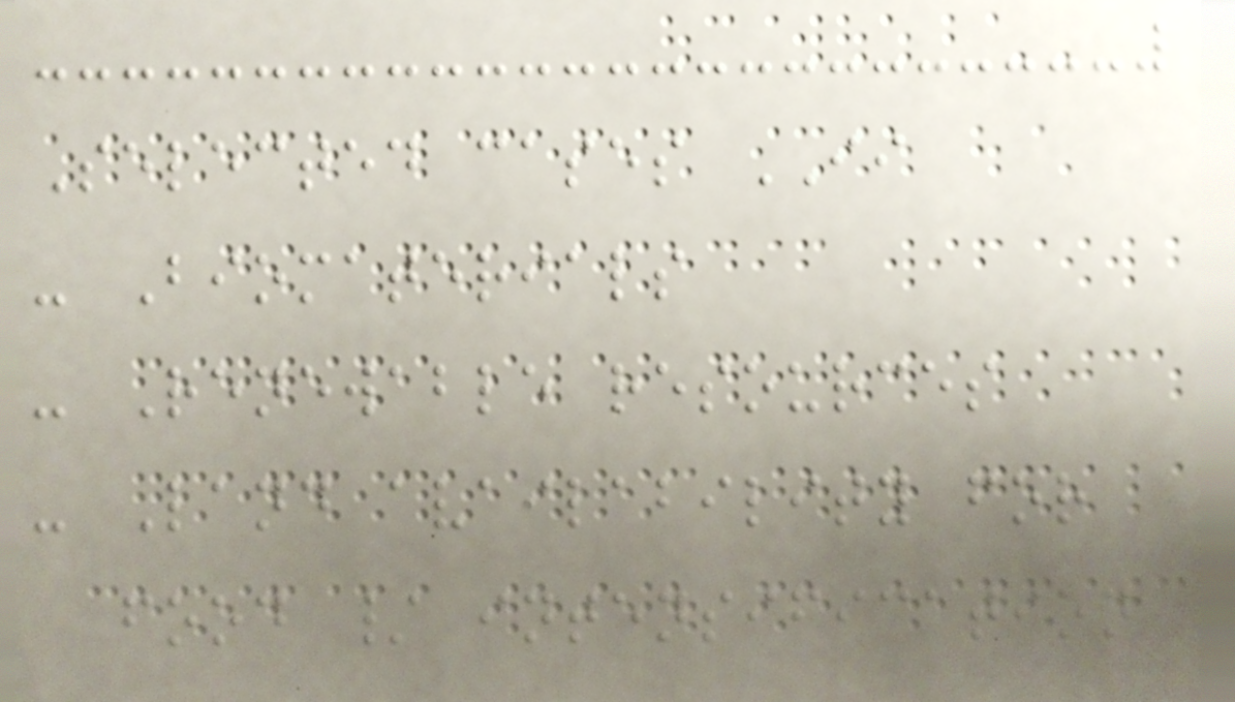Selected cases II
- Biomaterials
- Renewable resources
- Land availability for
food / intensification
